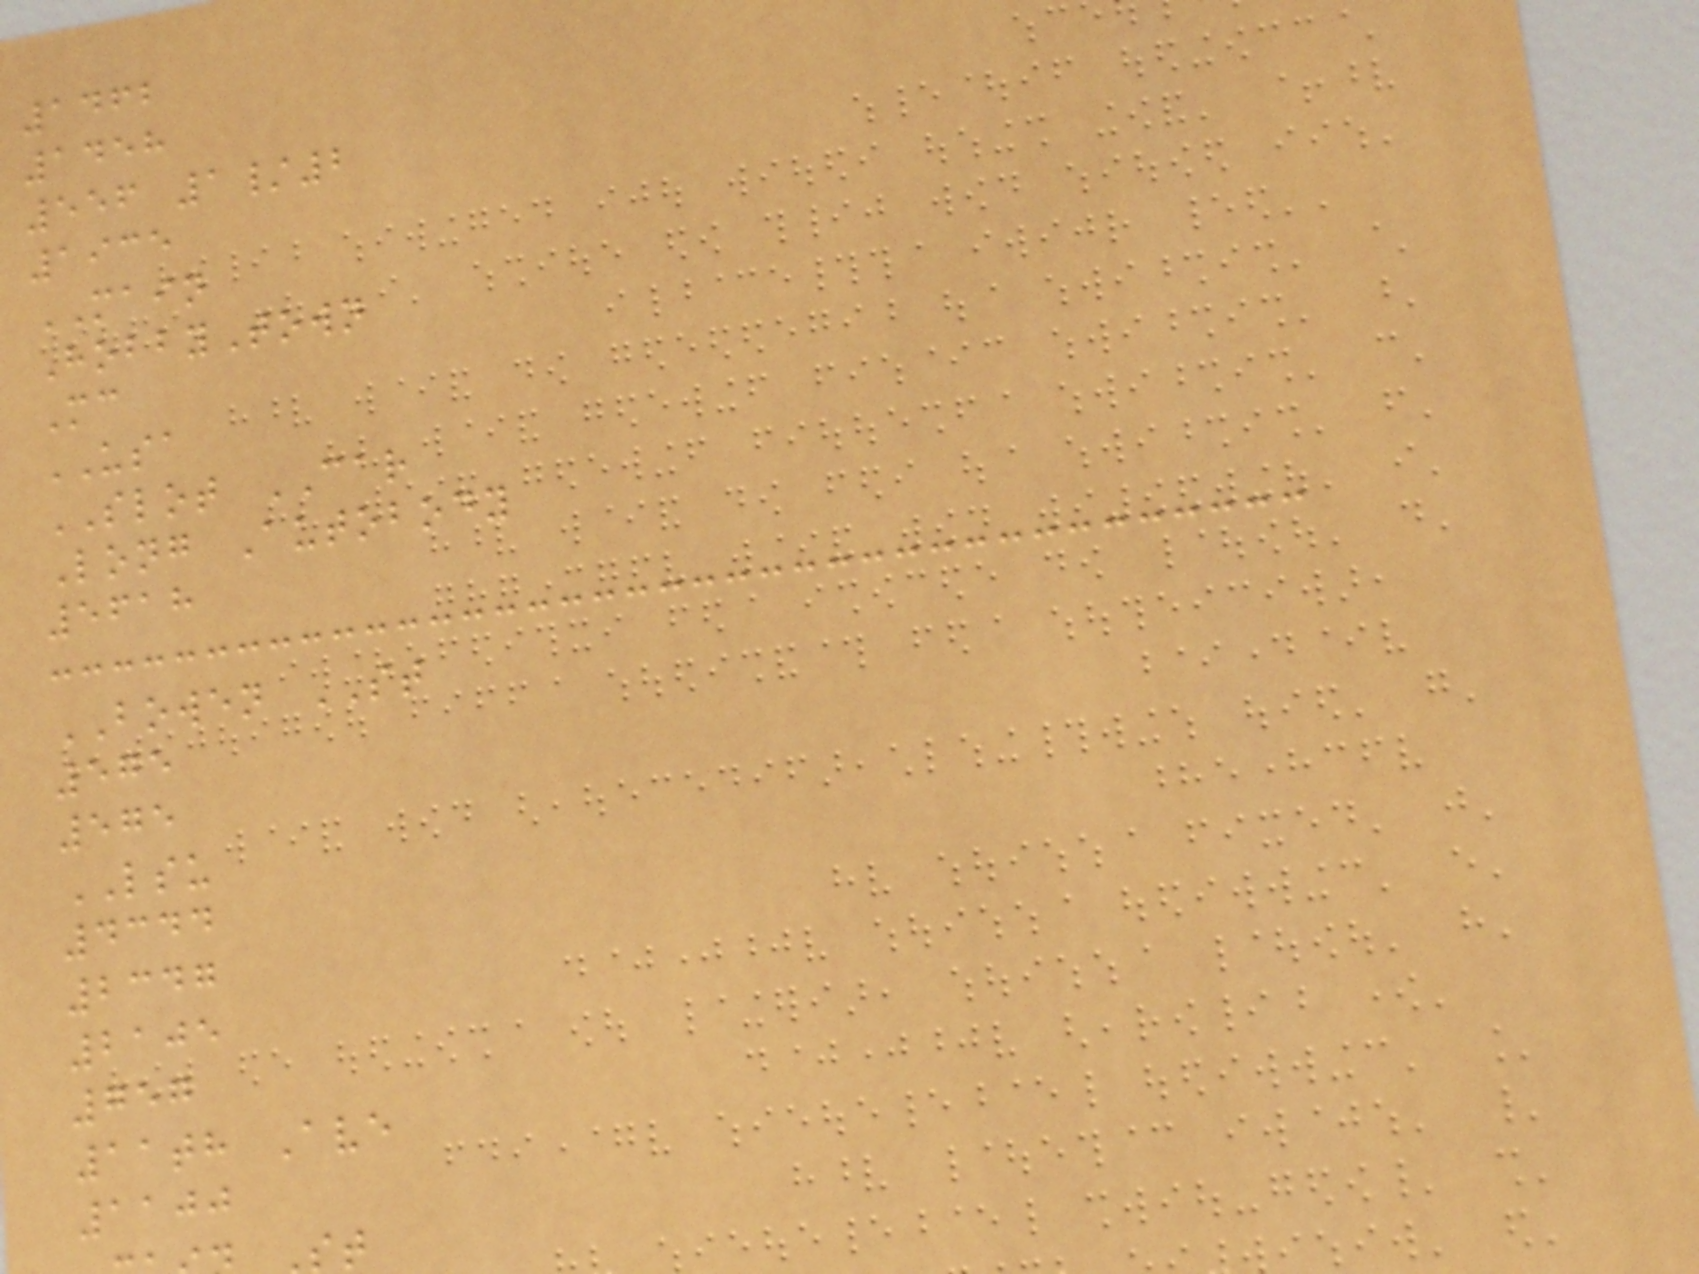1462
1458
556 1/2
1935
MAIN
HobbyTown
Mc
USA
SLOT CAR
Long Autobody
5618
BOWEN ST
575
575
LSU
4344
2347
2105
757
11th Ave
1100
